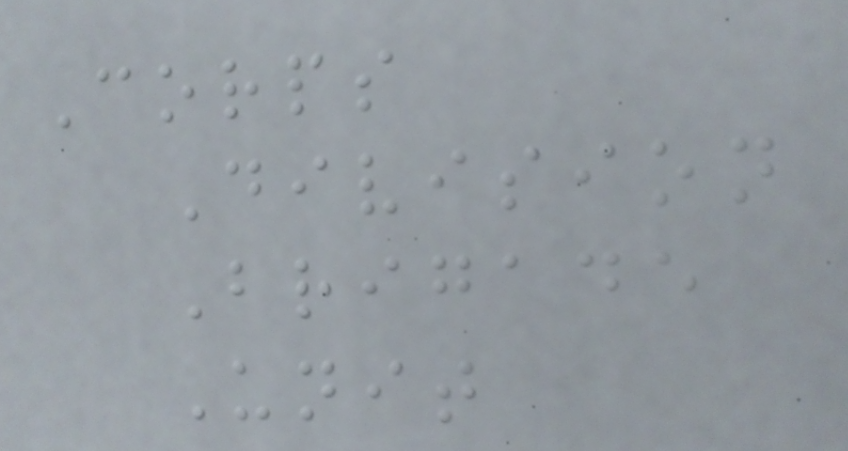Corps
Division
Brigade
Unit
